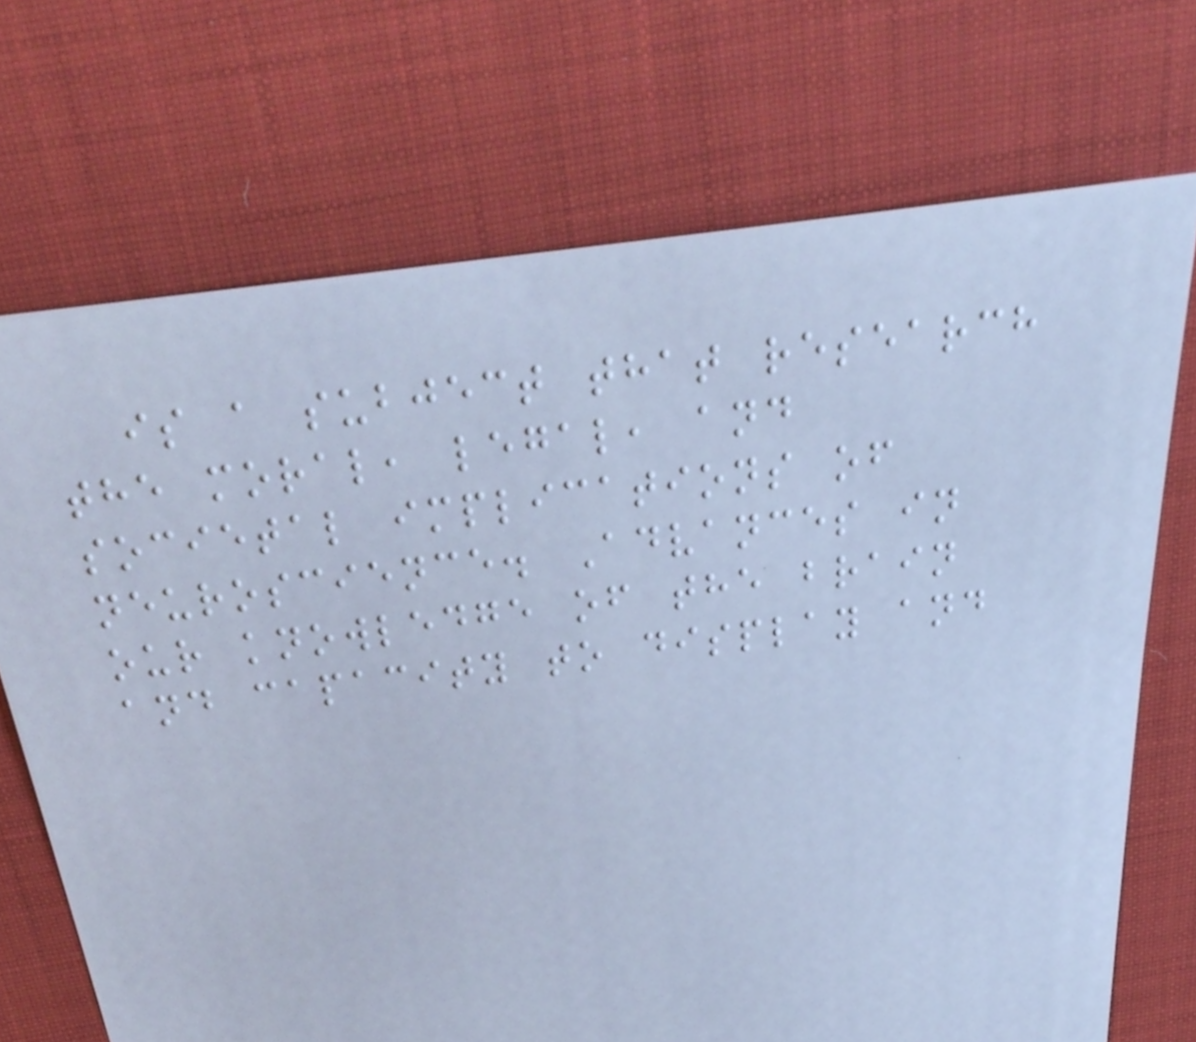is a subject that research
the moral, legal, and
societal implications of
neuroscience. Advances in
our knowledge of the brain
and capacity to display and
